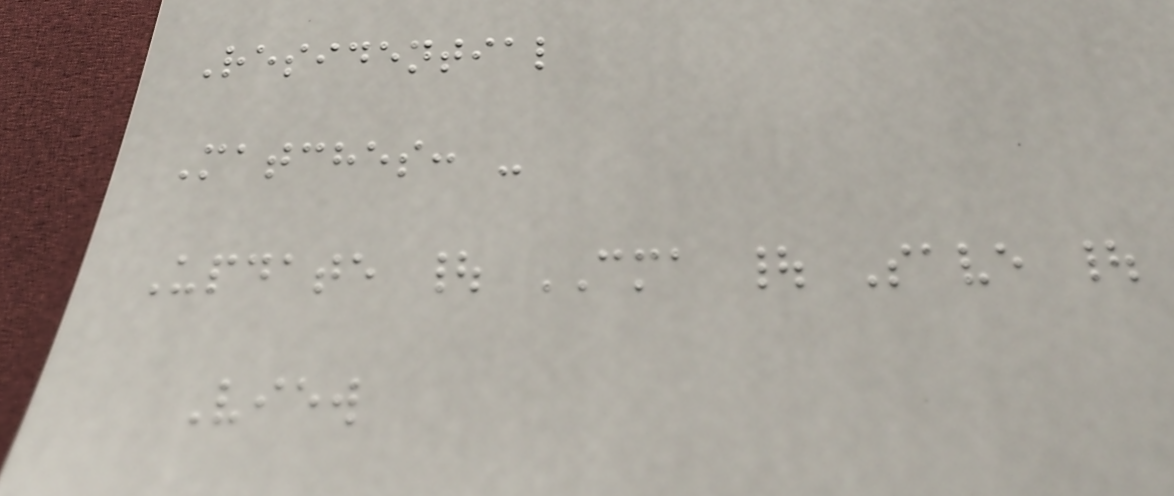Residential
Matches: -
Update | CMA | Save |
View
